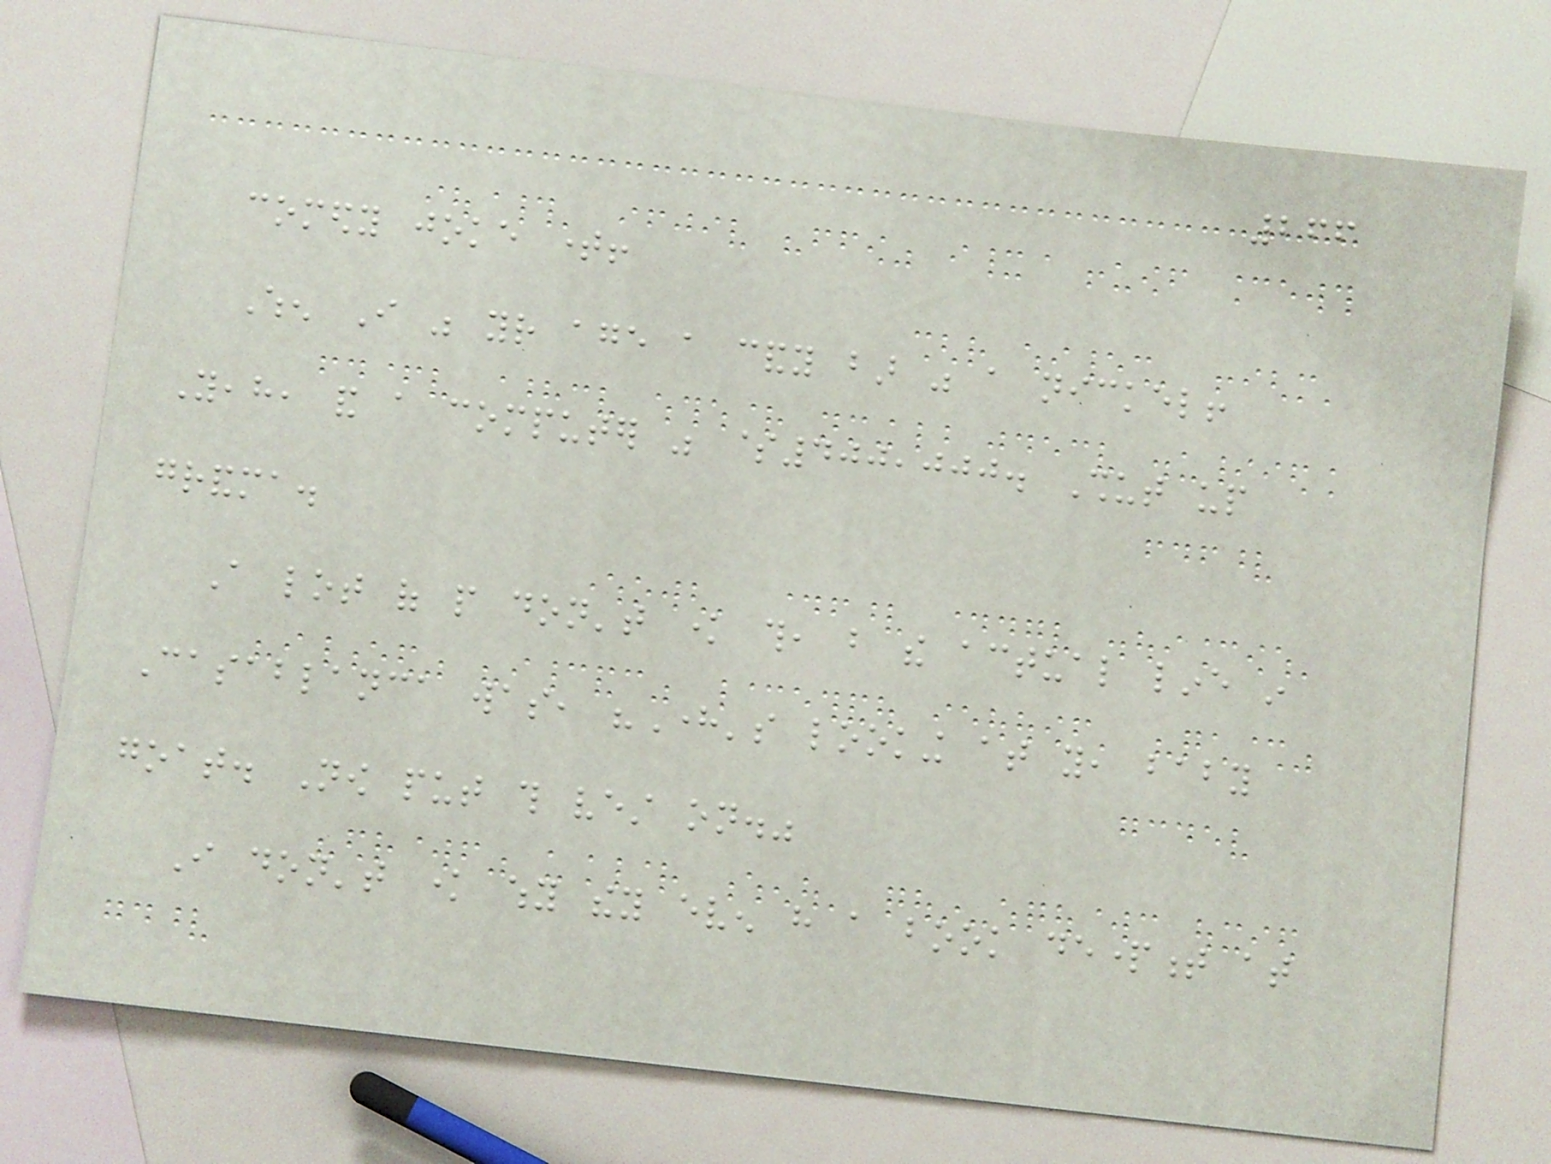266
comedy joke time!
When I was your age a candy bar was a nickel!
Yeah, and a computer was $400,000. Shut up
grandma.
A lot of people don't know this, but the actual line in
Casablanca was, "Here's looking at you, baby
goat. Now put this vest on."
I don't know why they even have a book department at
